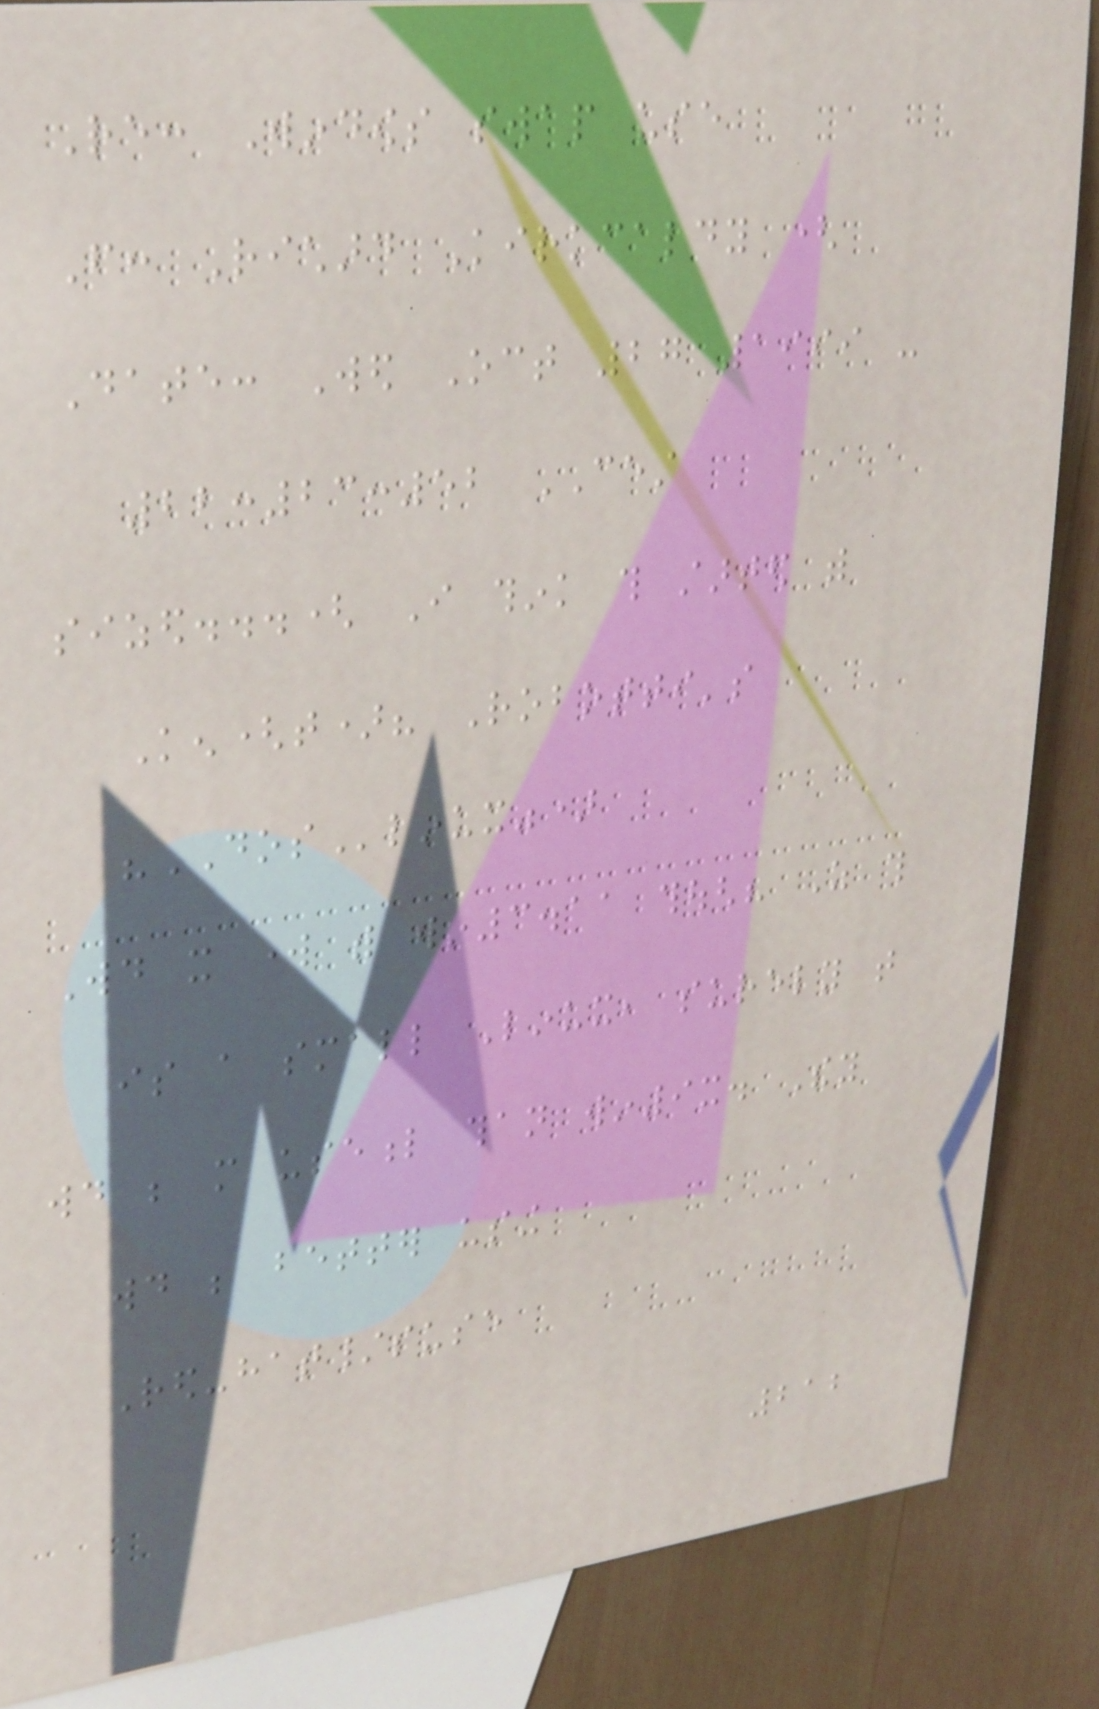Re: Windows swap use
From: Richard Kirkcaldy (
Date: Wed Oct 27 1999 -
22:23:52 CEST
sized...( I think this started with
Ken(t)? Robotti's
"DOSlinux")
Would it work with win3.11 though? As this
is a small Linux, surely that
would be more useful than win9x. They
would be better using
Red-hat/suse
212
